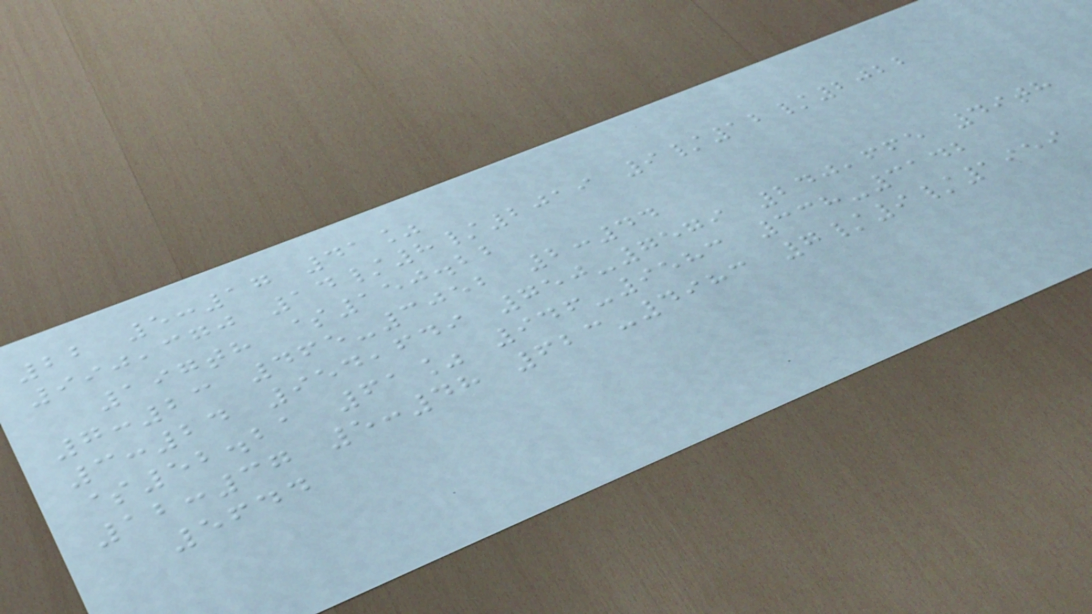22 5:17 41%
990,370 14/8/2019 9/12/2022
197th $150.22
7:23 465-3052 2:44
3:24 954,649 750-7579 240,665 49th
$52.21 61% 946-9583 338-3142
12:37 5:48 623-4983 7/9/1959
5644
